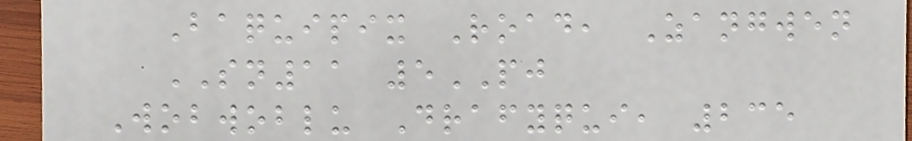Baquipix Road, Zangwen
SN11 5PJ
Wobwoblu Drafyqui, 235
